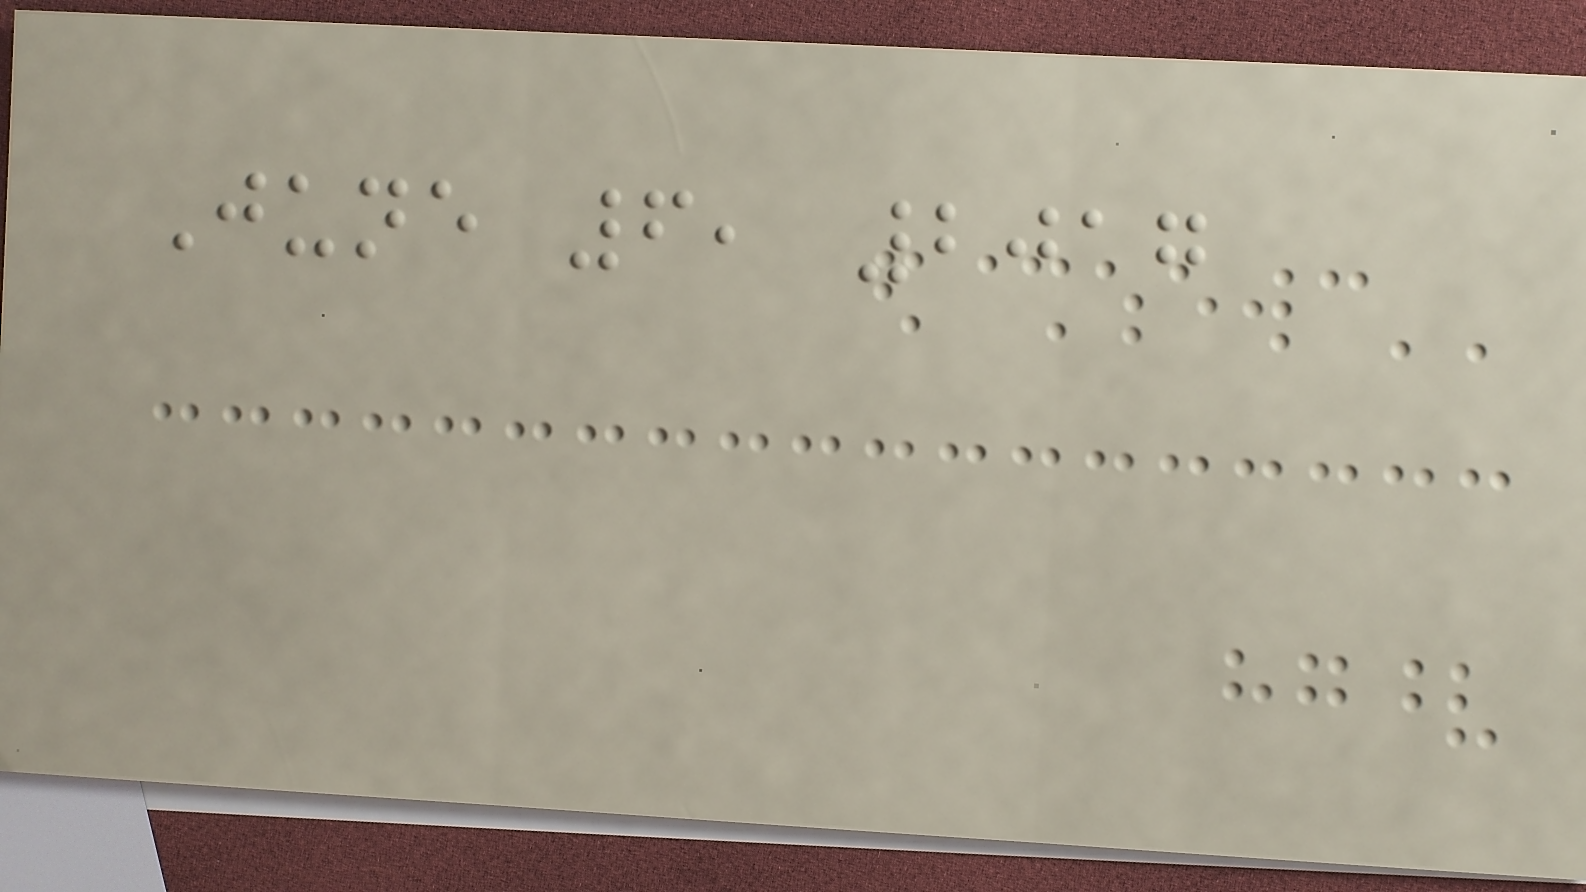June 6, 2017
